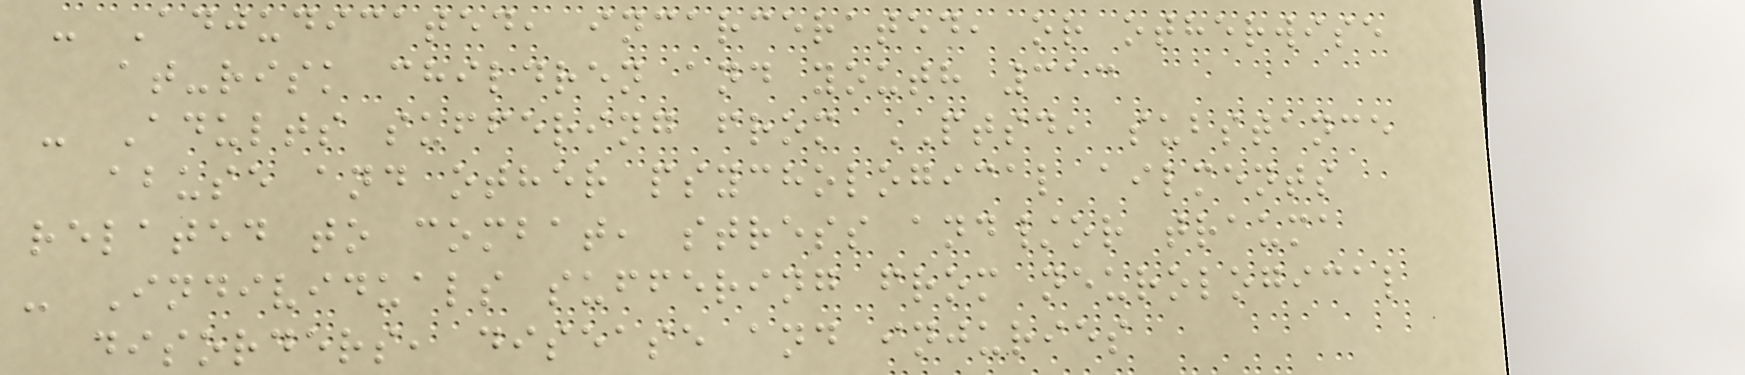- Adjudicated, incarcerated, or otherwise
at-risk children and youth 313
- Adults suffering from PTSD, substance
abuse and other psychological ailments
related to combat, stress and/or trauma
- Individuals suffering from neurological
disorders, disease and injuries
